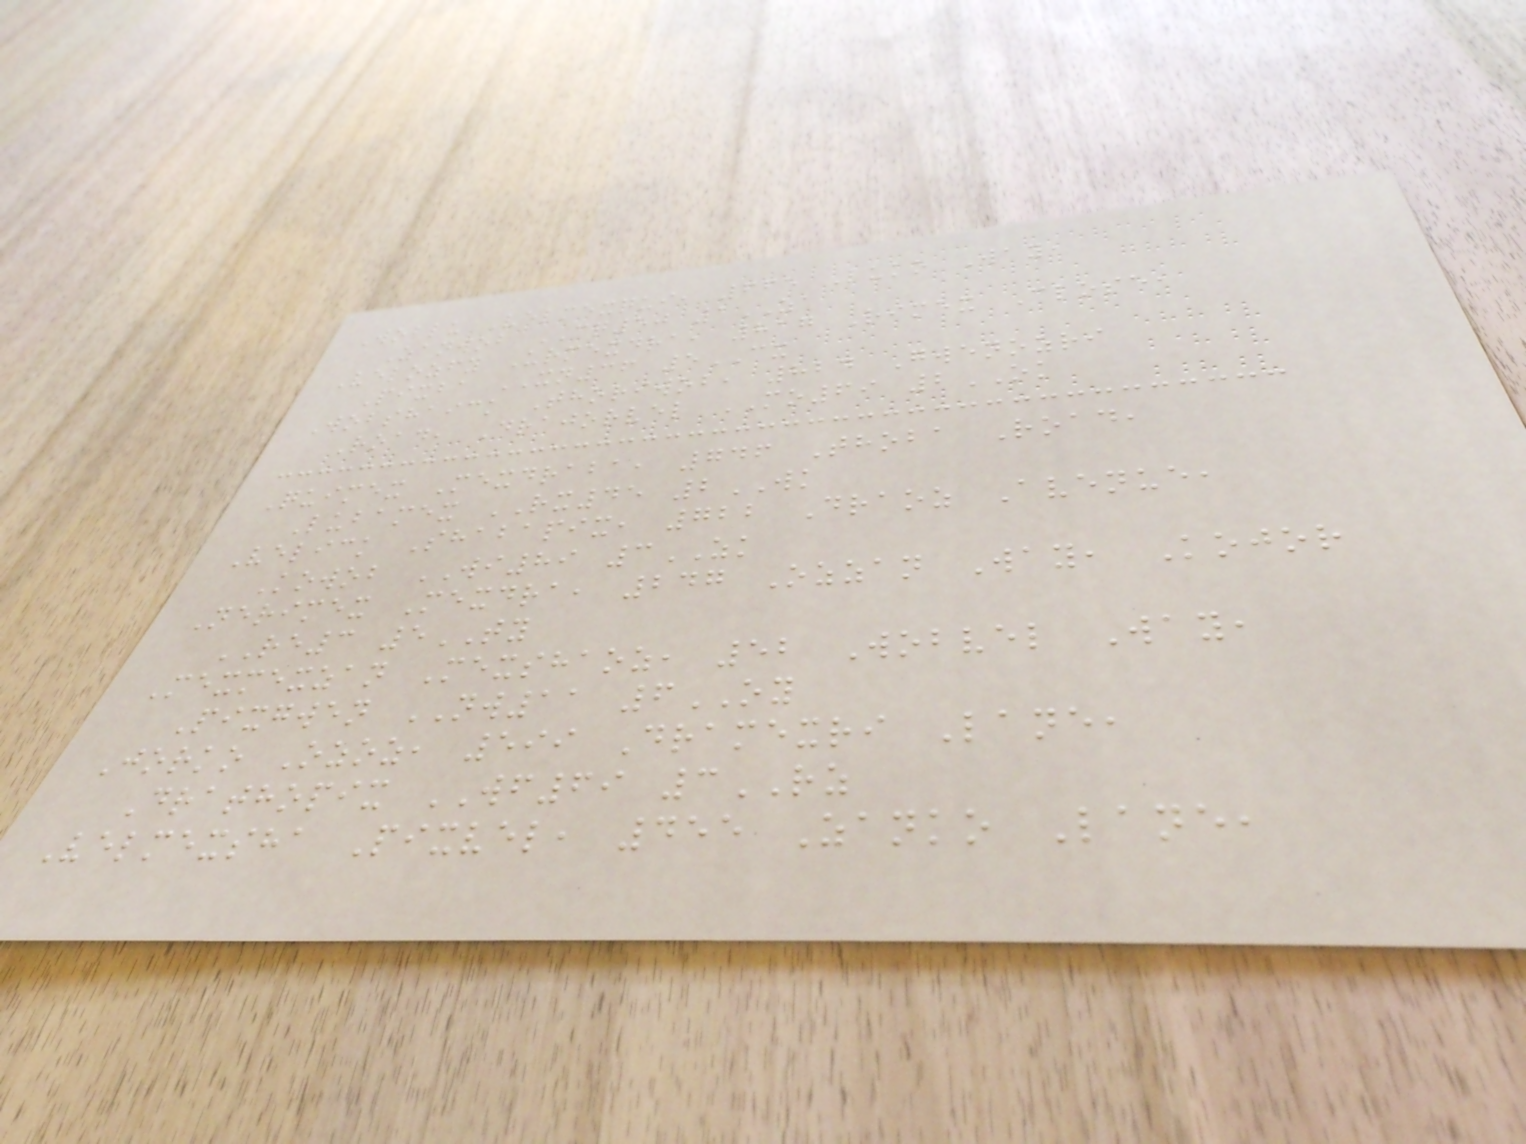Woblu Velmexqui, 665 Luko Way,
Zanwob CQ50 1ZA
Velozfy Urmexdra, 817 Rimex Close,
Pixba XN36 5CX
Wobshaick Thoriwob, 824 Gwenozri
Road, Drajorvel MO69 2OK
Quimex Mexdraba, 746 Thoba Road,
Lubamex RX45 2WK
Velick Shabapix, 722 Draoz Avenue,
Kowob WI89 3ZK
Nerimex Mexdra, 247 Ozzan Way, Kojor
RE3 5TY
Mexmexzan Mexshaoz, 52 Wobvel Way,
Pixgwen NW11 6OY
Jorko Ozoz, 599 Dramexri Lane,
Drathopix WF69 3RZ
Velmexsha Pixvel, 455 Zanko Lane,
